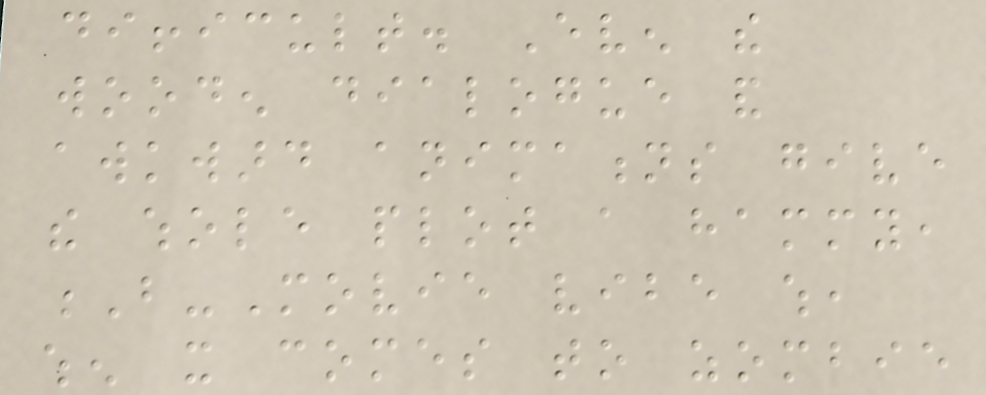difficult. Even the
wooden dialogue and
awkward animations give
the whole plot a hammy,
B-Movie vibe which,
when it comes to zombie
